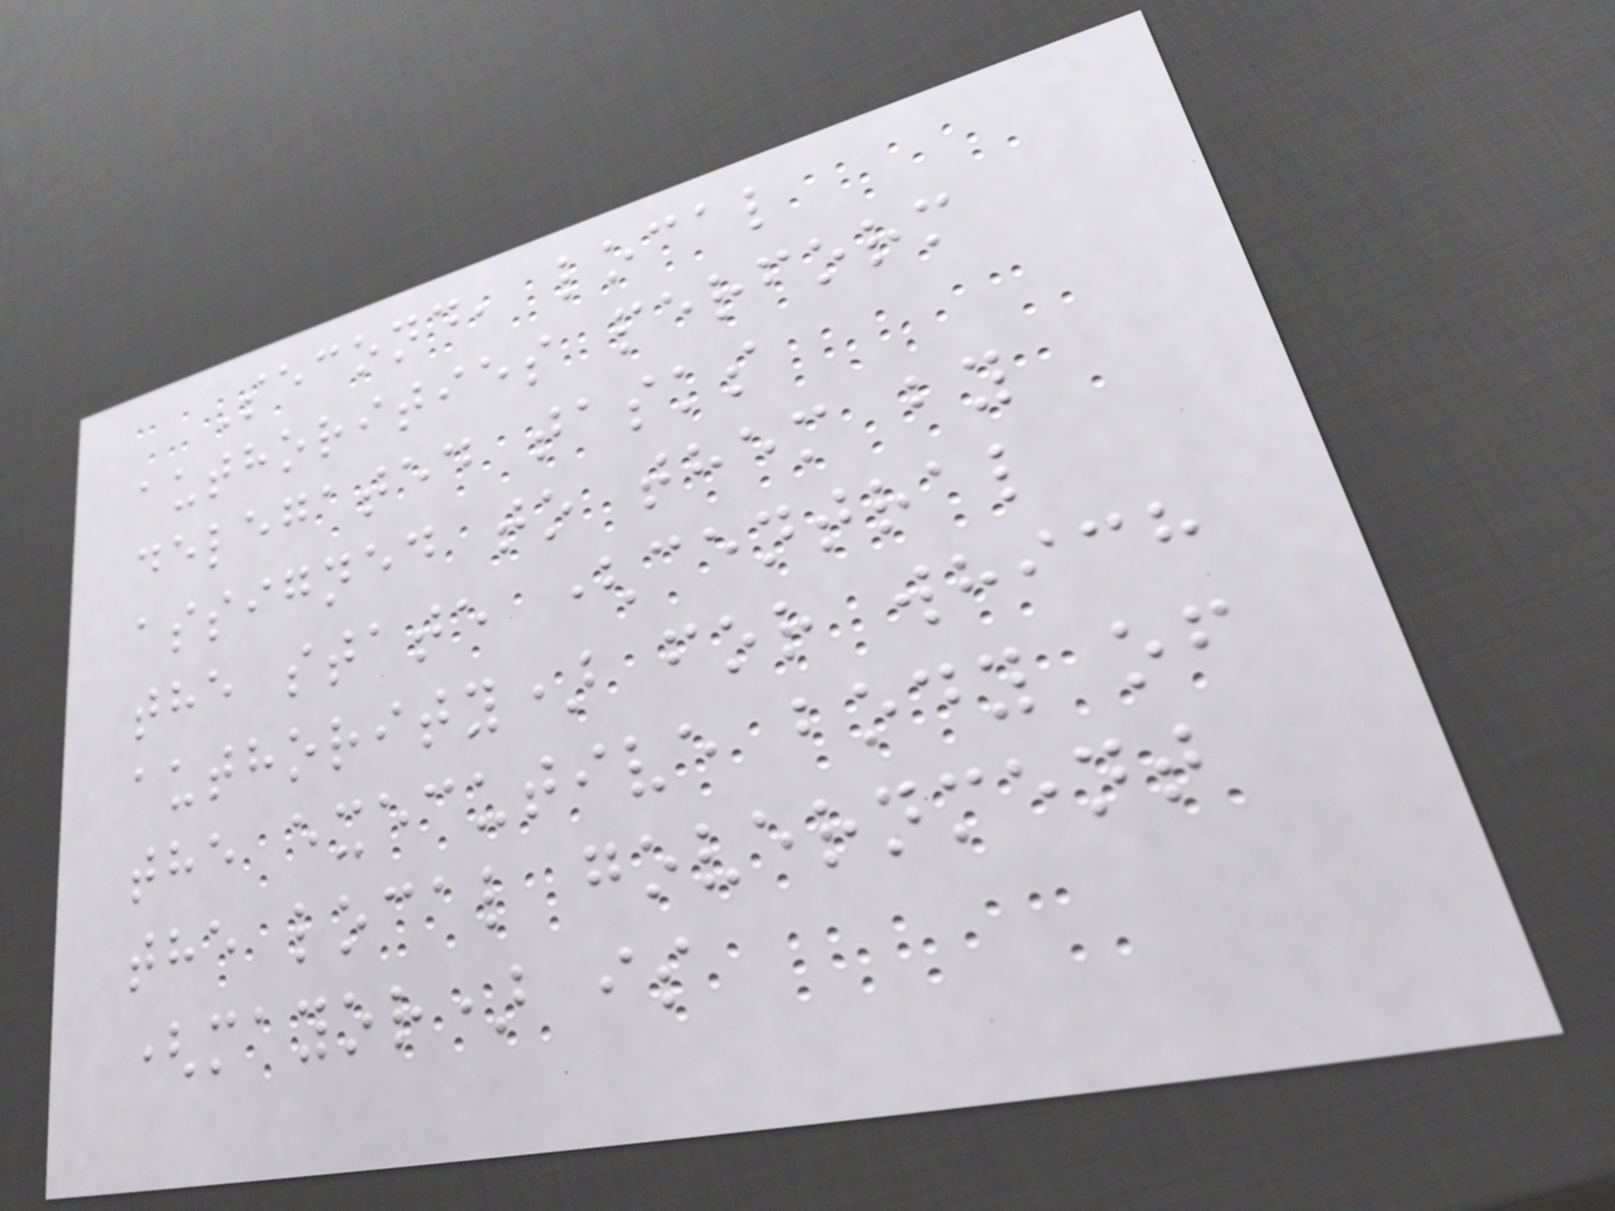Second, local
authorities perform
delegated tasks
assigned to them by
the state (central
authority) for which
the executive body of
the local government
(mayor) is
